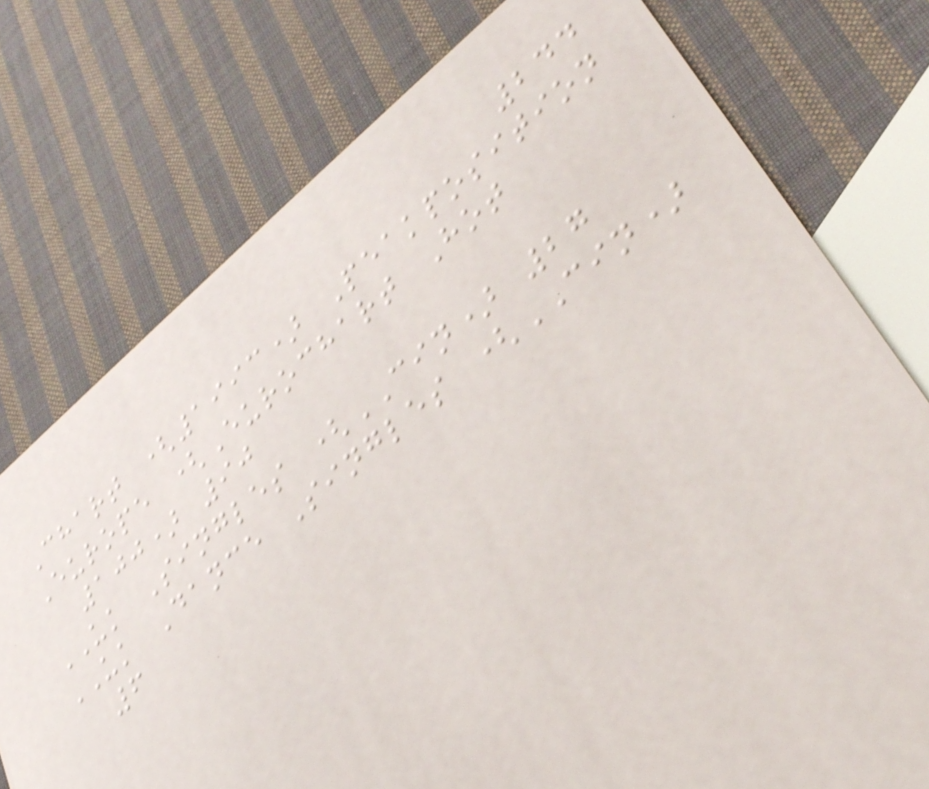244
Chart (1993) Peakposition
Europe (Eurochart Hot
100) 90
UK Singles (CIN) 27
UK Dance Singles (CIN)
6
